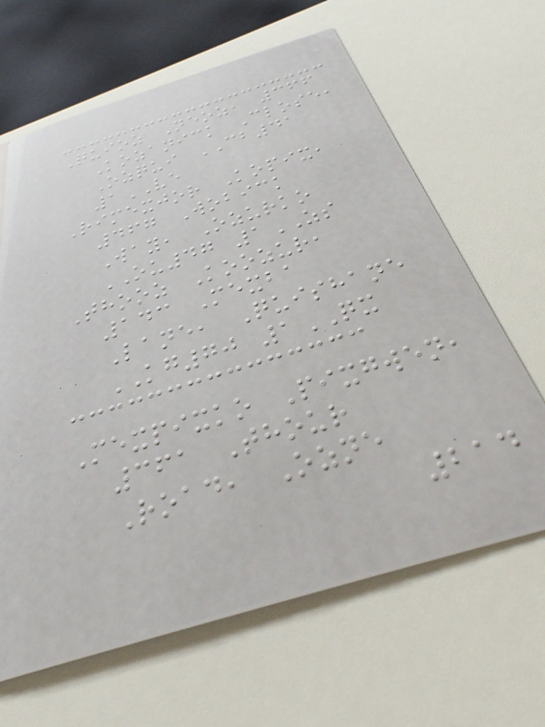Quioz Neoz, 366
Kozanick Close,
Ozqui CB41
1VE
Rimexjor Kopix,
467 Wobick
Way, Ozurko
OU47 1ZS
Thooz Koozur,
143 Mexba
Lane, Quishane
KG70 1QX
Mexpixko Pixgwen,
361 Thour
Road, Ozne
214
